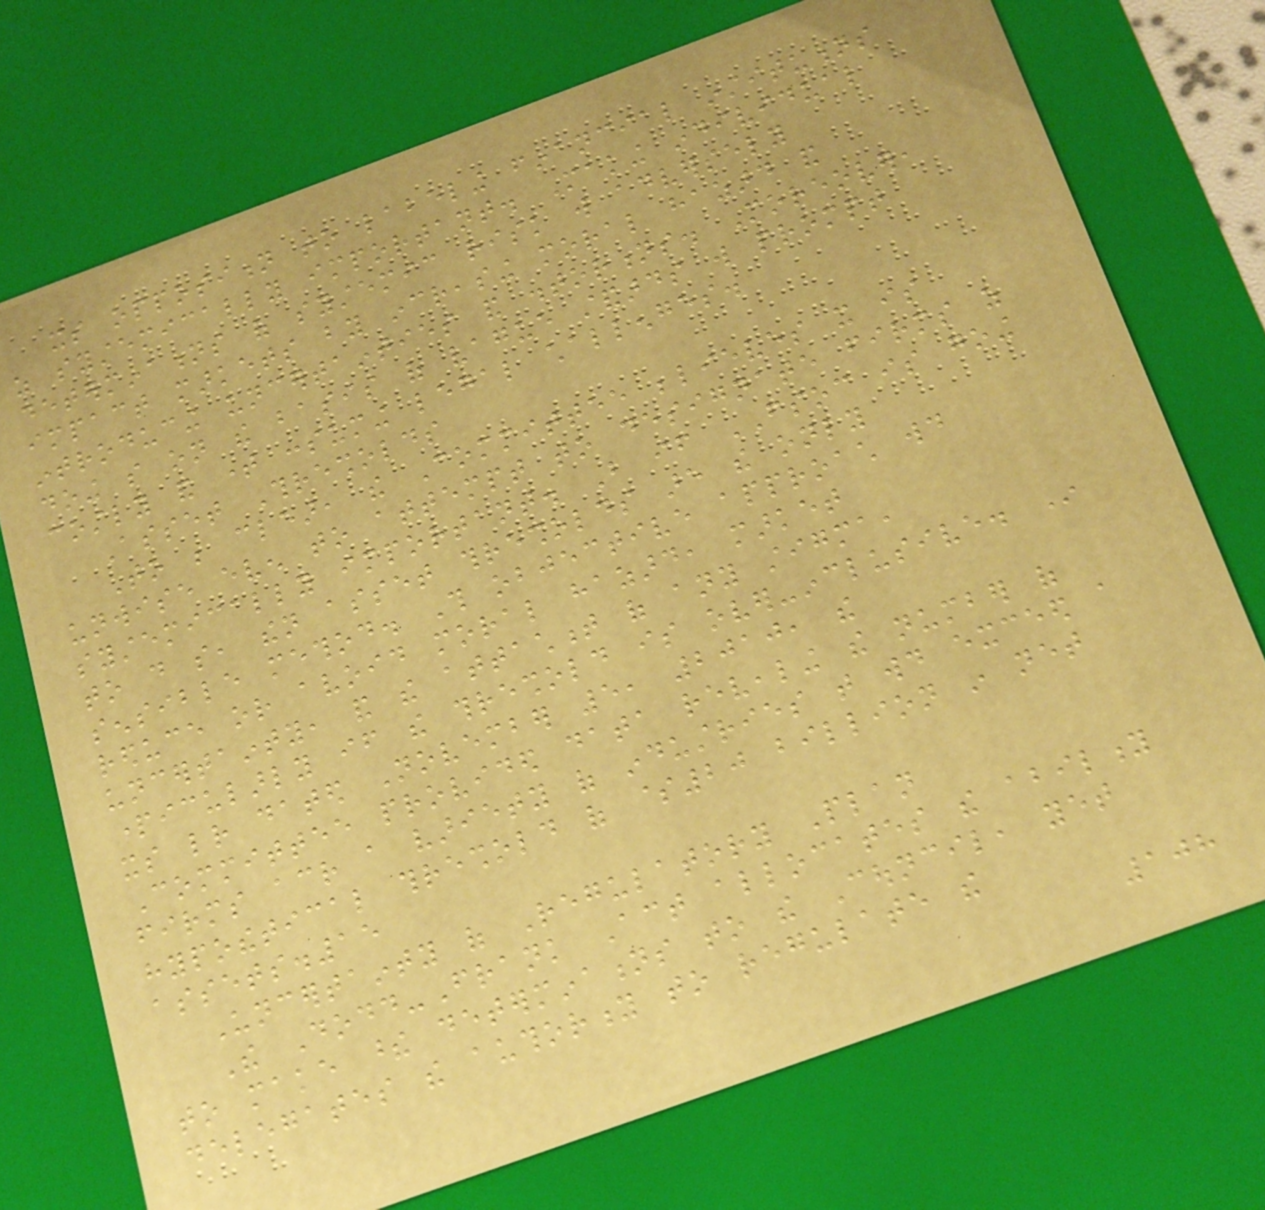its opposition to labeling financial institutions
as systemically important. Making individual
determinations of systemic risk will adversely
impact markets by increasing moral hazard and
introducing uncertainties and distortions. Moreover,
doing so on the basis of vague standards will prompt
costly and time consuming legal challenges.
Asset Thresholds
To be clear, the Committee believes it is
unwise even to attempt to designate firms as
systemically important. But if FSOC is going
to do so, then asset thresholds are the only
sensible method. This objective approach would
reduce or avoid moral hazard, market
uncertainty, and the attachment of any stigma,
particularly if the threshold is over-inclusive. In
its letter dated November 5, 2010, the
Committee provided data revealing the number of
firms across a variety of industries that would exceed a
hypothetical threshold of $20 billion in net
assets.15
Uncertainty of Regulatory Plan
The Dodd-Frank Act allocates the ability
to make these determinations to the Council, yet
delegates the authority to regulate the
108
